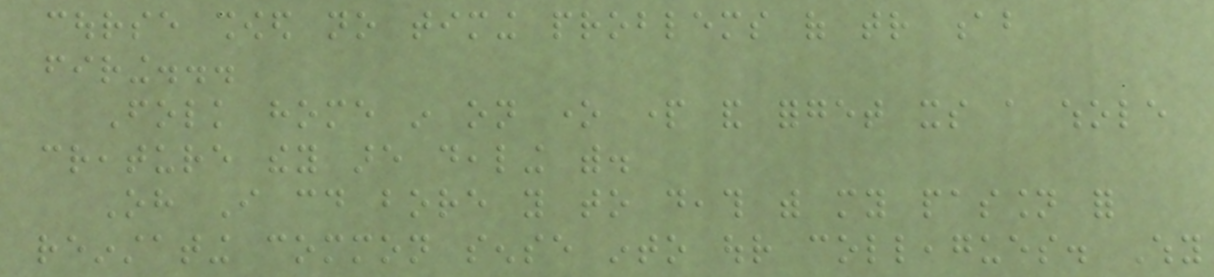course showed no timing problems of tr ab
firing...
Folk home in on one part and forget its a whole
creature they are dealing with.
Oh I could bore you to death with my passion for
reinstating common sense into our colleagues. Why
